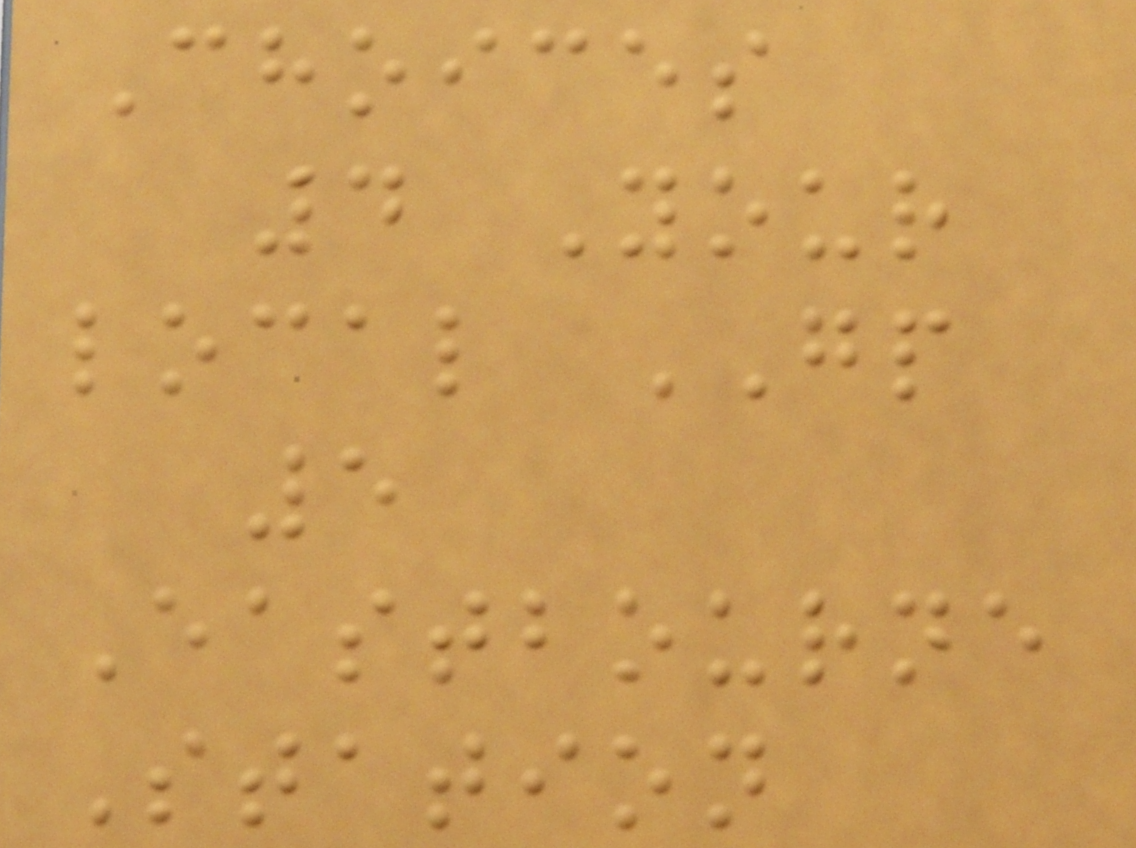Choices
4 Your
local GP
5
Eastbourne
Station
